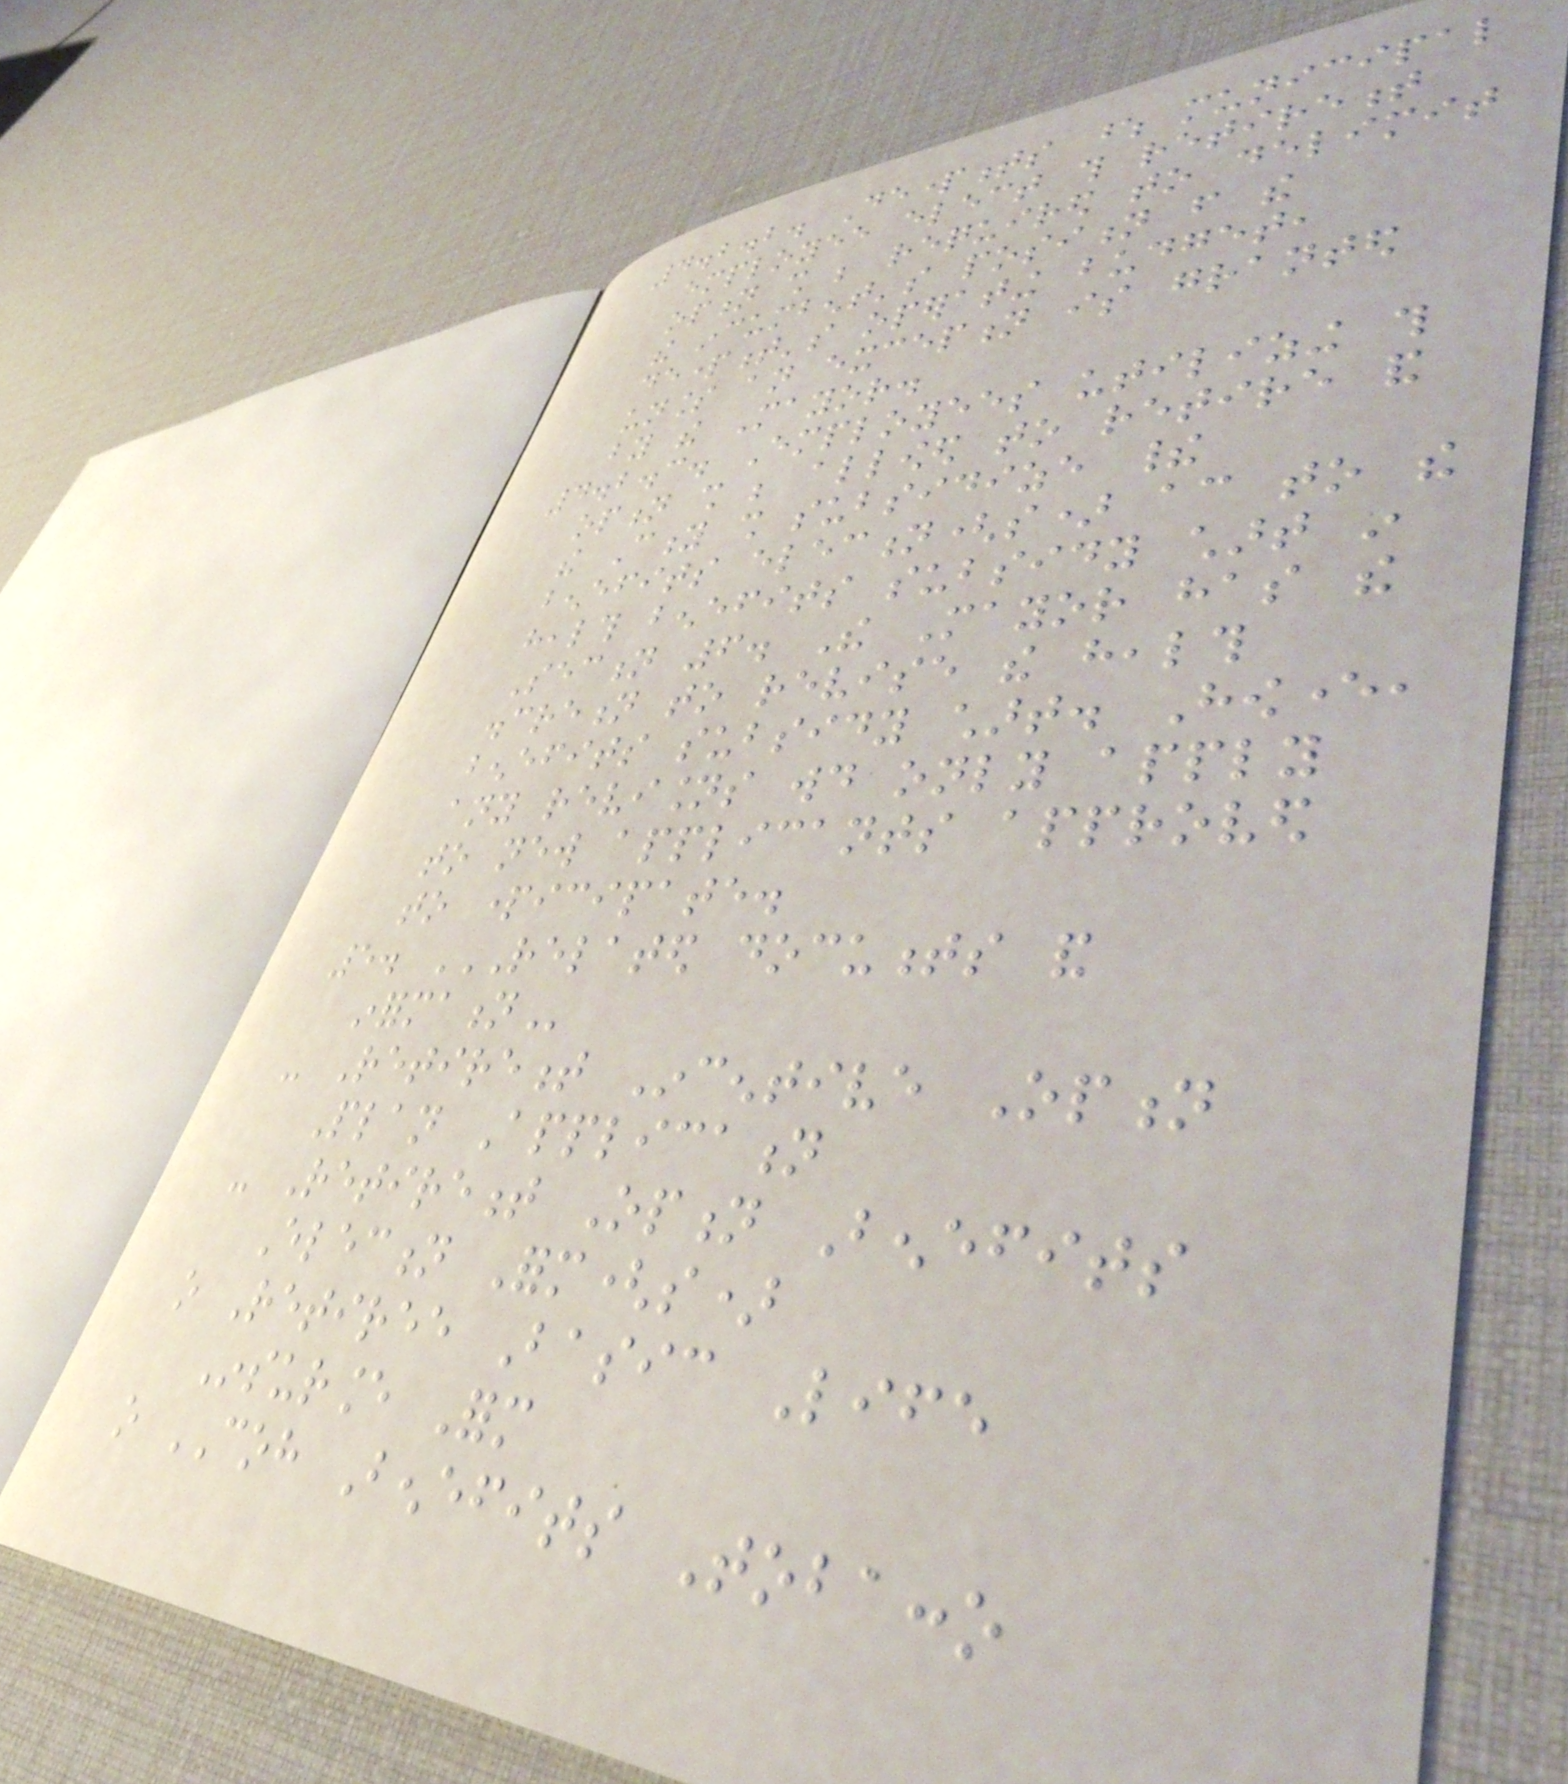4.2.2. Departments whose municipal
employee elect this retirement
option shall be required to delimit
the incumbent's position from the
department's operating budget,
unless an exception is granted
by the Mayor.
4.2.3. Employees utilizing this
option shall be allowed to retire and
the City shall subsidize their
benefits election(s) according to the
health benefits subsidy chart in
Section 6. The Mayor has the
discretion to revise the health
benefits subsidy chart. However,
any revisions would only apply
to new applicants approved
to participate.
5. RELATED DOCUMENTS AND
INFORMATION
- Retirement Incentive Option
Plan Application
- Retirement Option Benefits
Election Form(s)
o Retiree Basic Life
Insurance Form
o COH Benefits Tobacco
